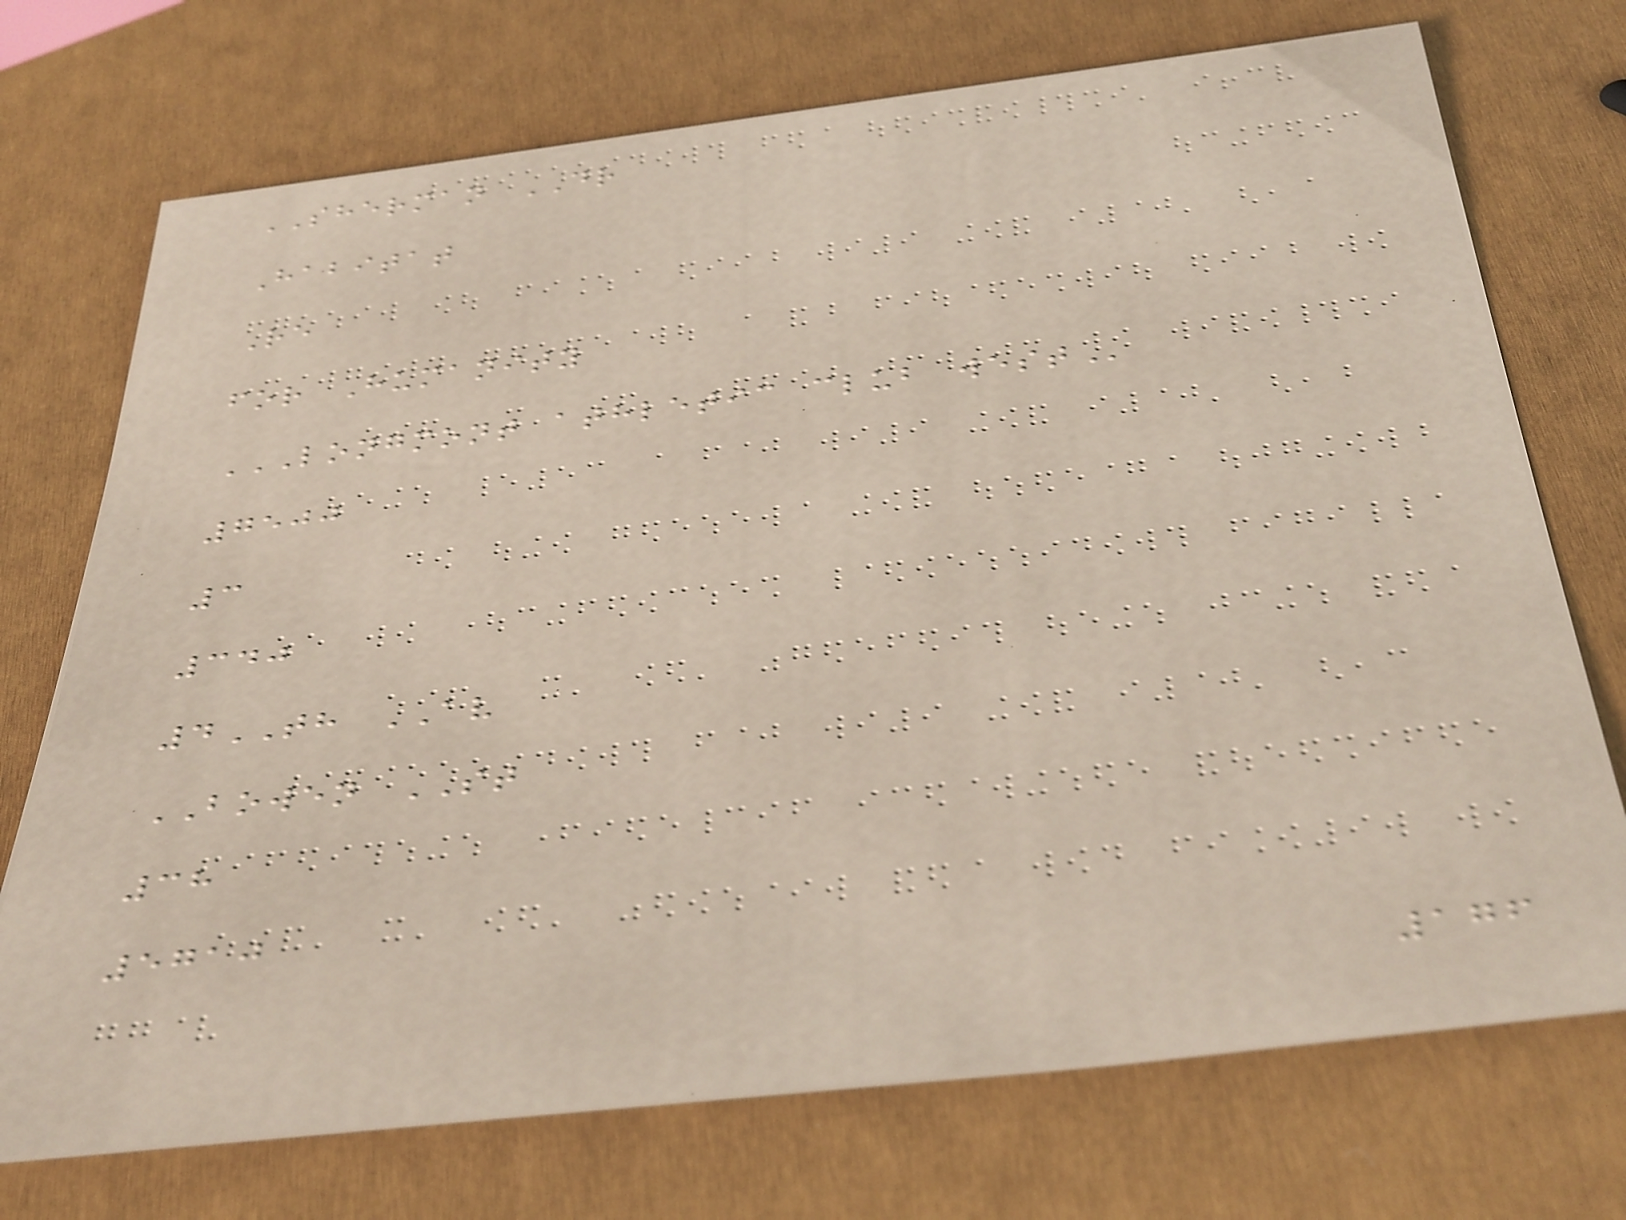SHERMAN DR
Habitat
Re
for Humanity
LONGMONT ATHLETIC CLUB WEST
7500
3
340
4TH AV
BOWEN ST
38
5710
176
